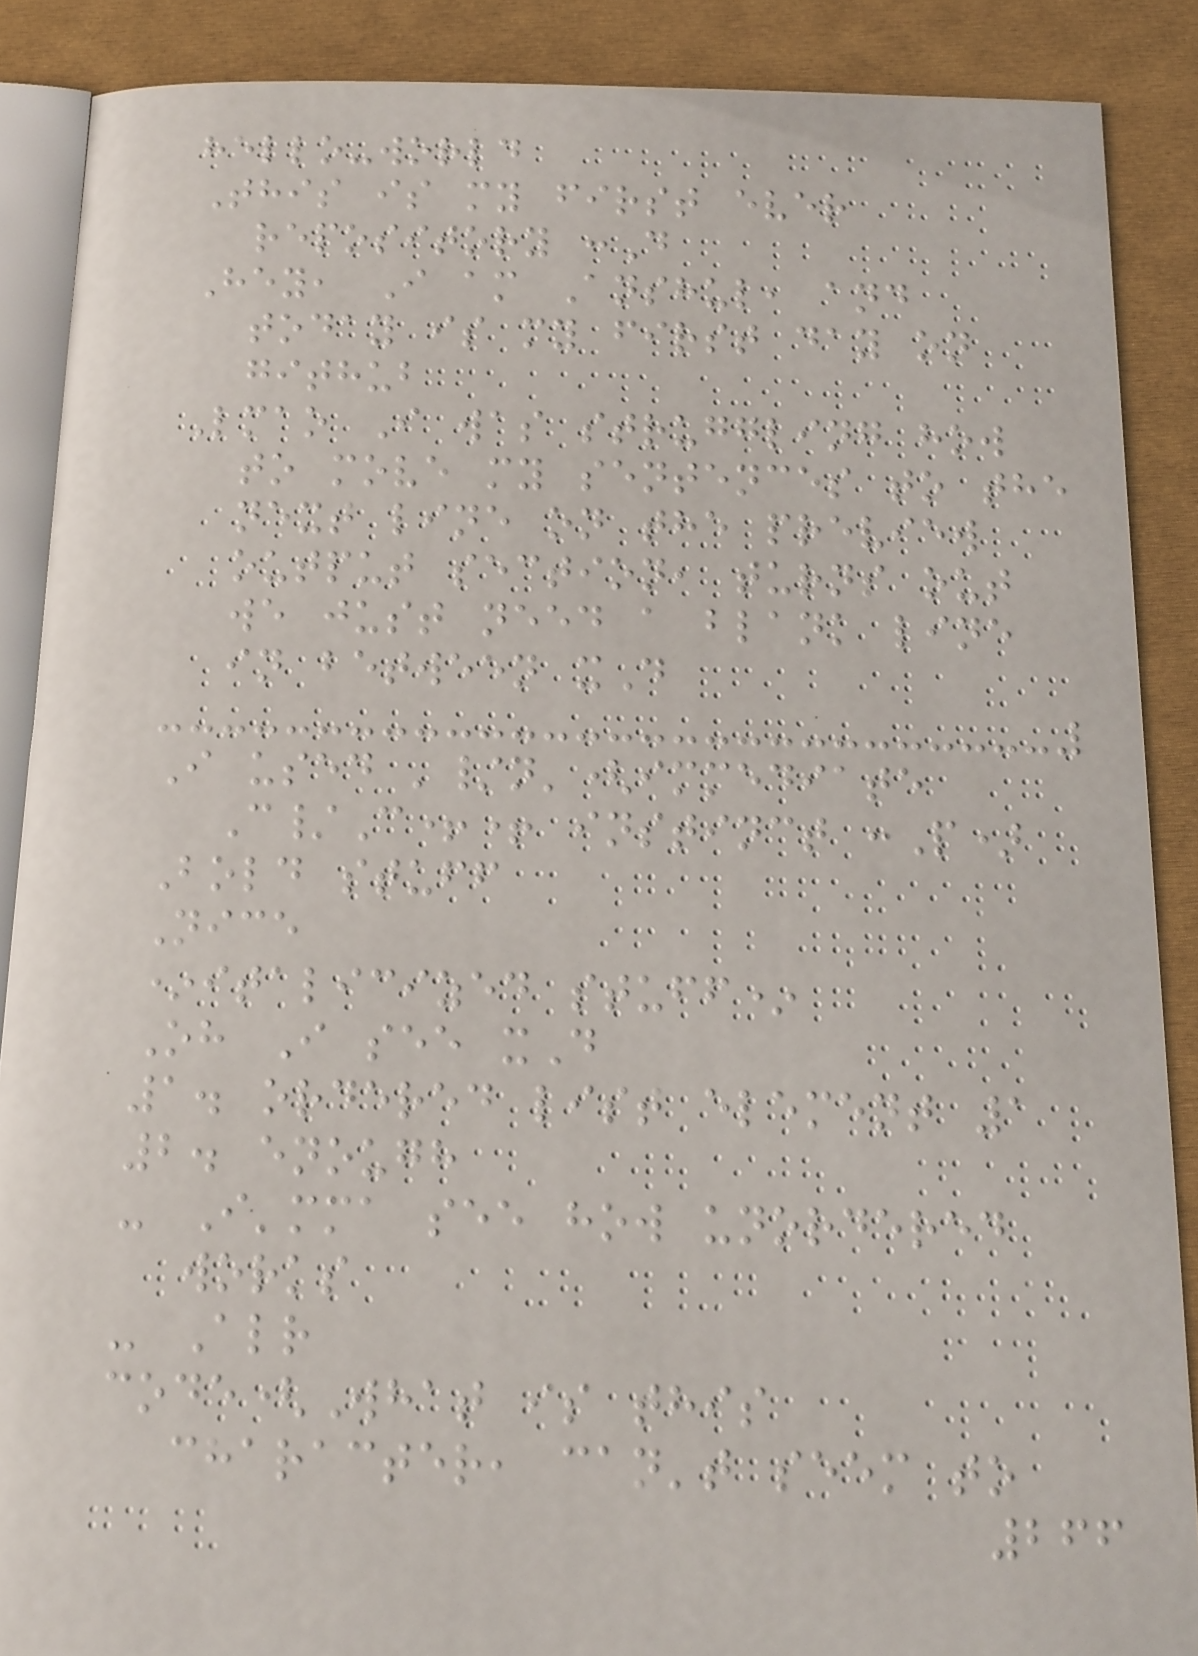hello-world
This is my first ever
repository :D
Hey, I am Anshul, and
today is my first day on
github
Lmao I was struggling how
to move my sentences to the
next line on the preview
output section, turns out
we just need a blank line
in between xD
I used '/n'(immediate
C/C++ instinct :P)
Bold stuff
Nice
*italicized stuff*
Oh I see xD
1. ordered list element 1
2. enough
- I'mma see how unordered
works
- Alr
code(What is this
character, can't seem to
266
